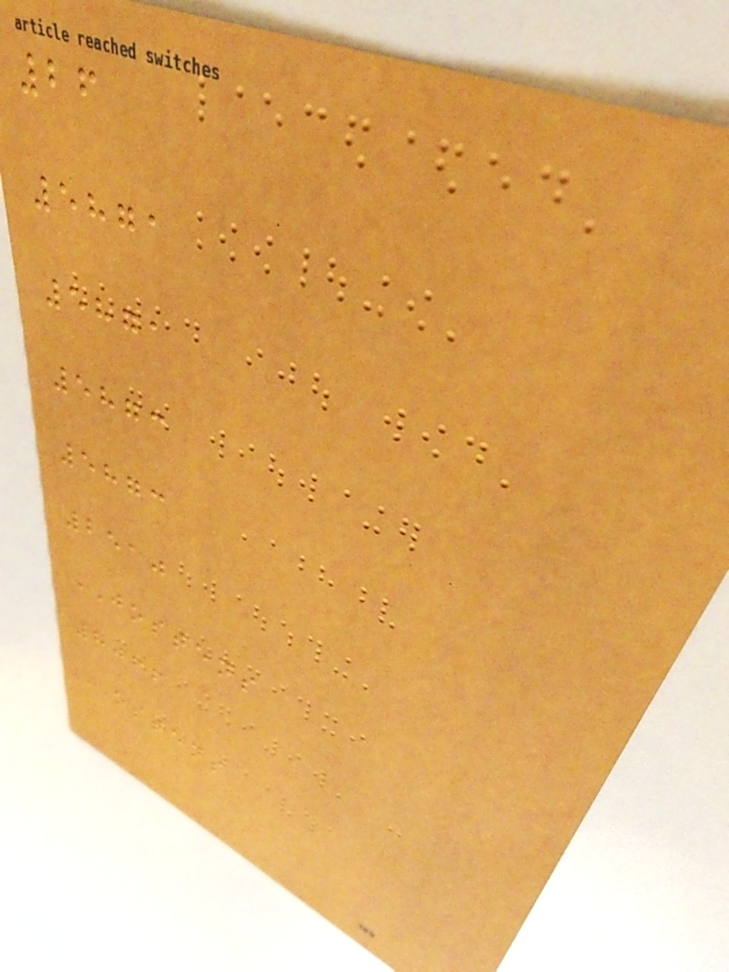26
5871
5871
5873
5873
2510
JOSTENS
8066
OSTENS
